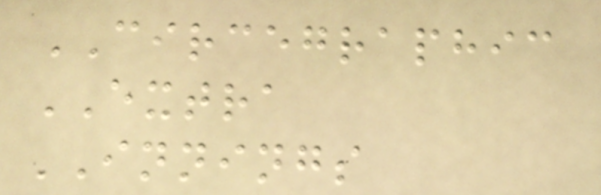CIRCEGRAPHIC
EXTRA
INNINGS
